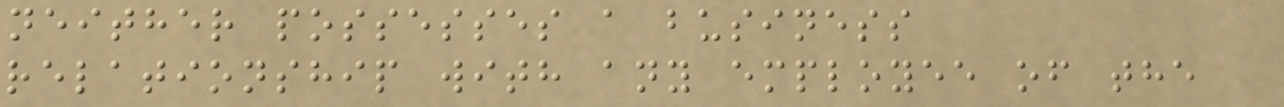neither possesses a business
relationship with any employee of the
